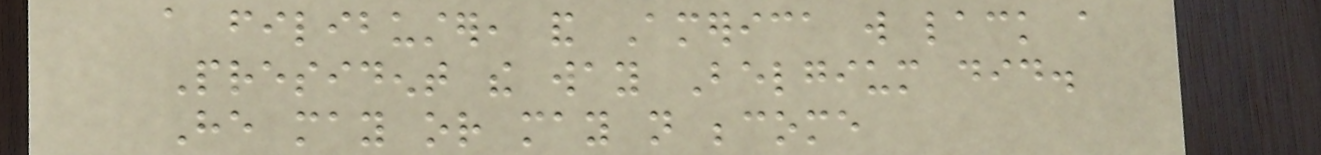a filibuster, and America will lack a
President the way Belgium did.
He may or may not become
